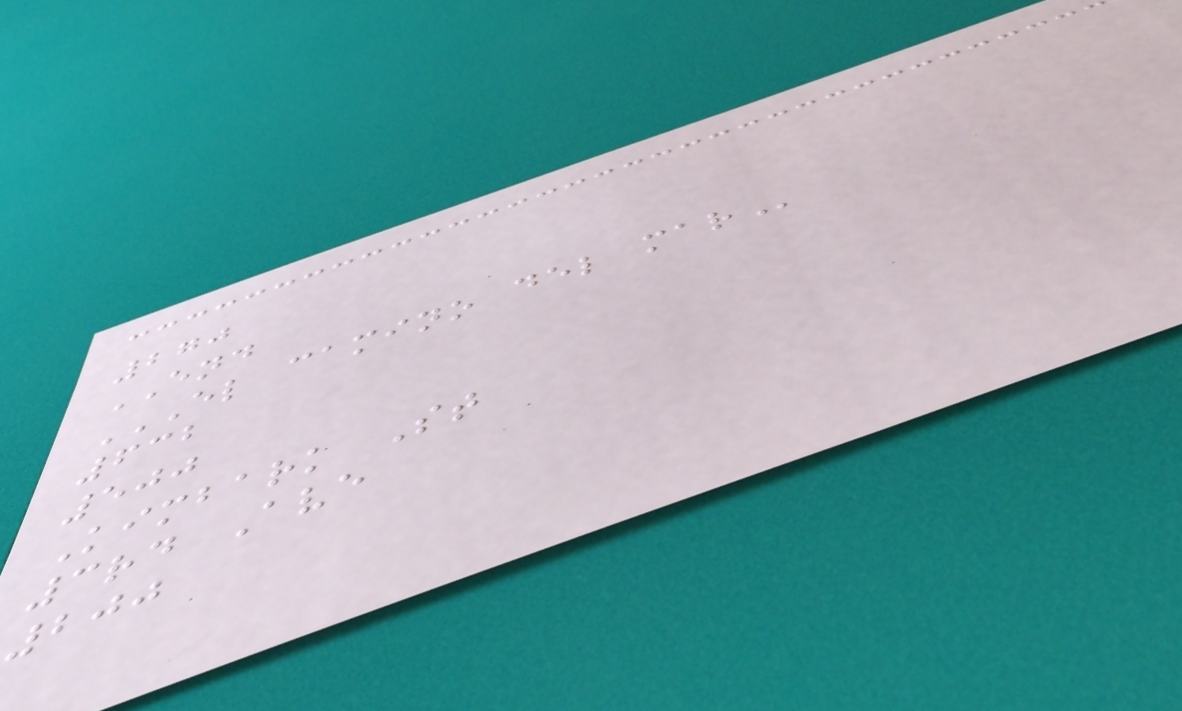270
END
EL CAMINO DEL MAR
632
500
Kimbark St
3rd Ave
200
